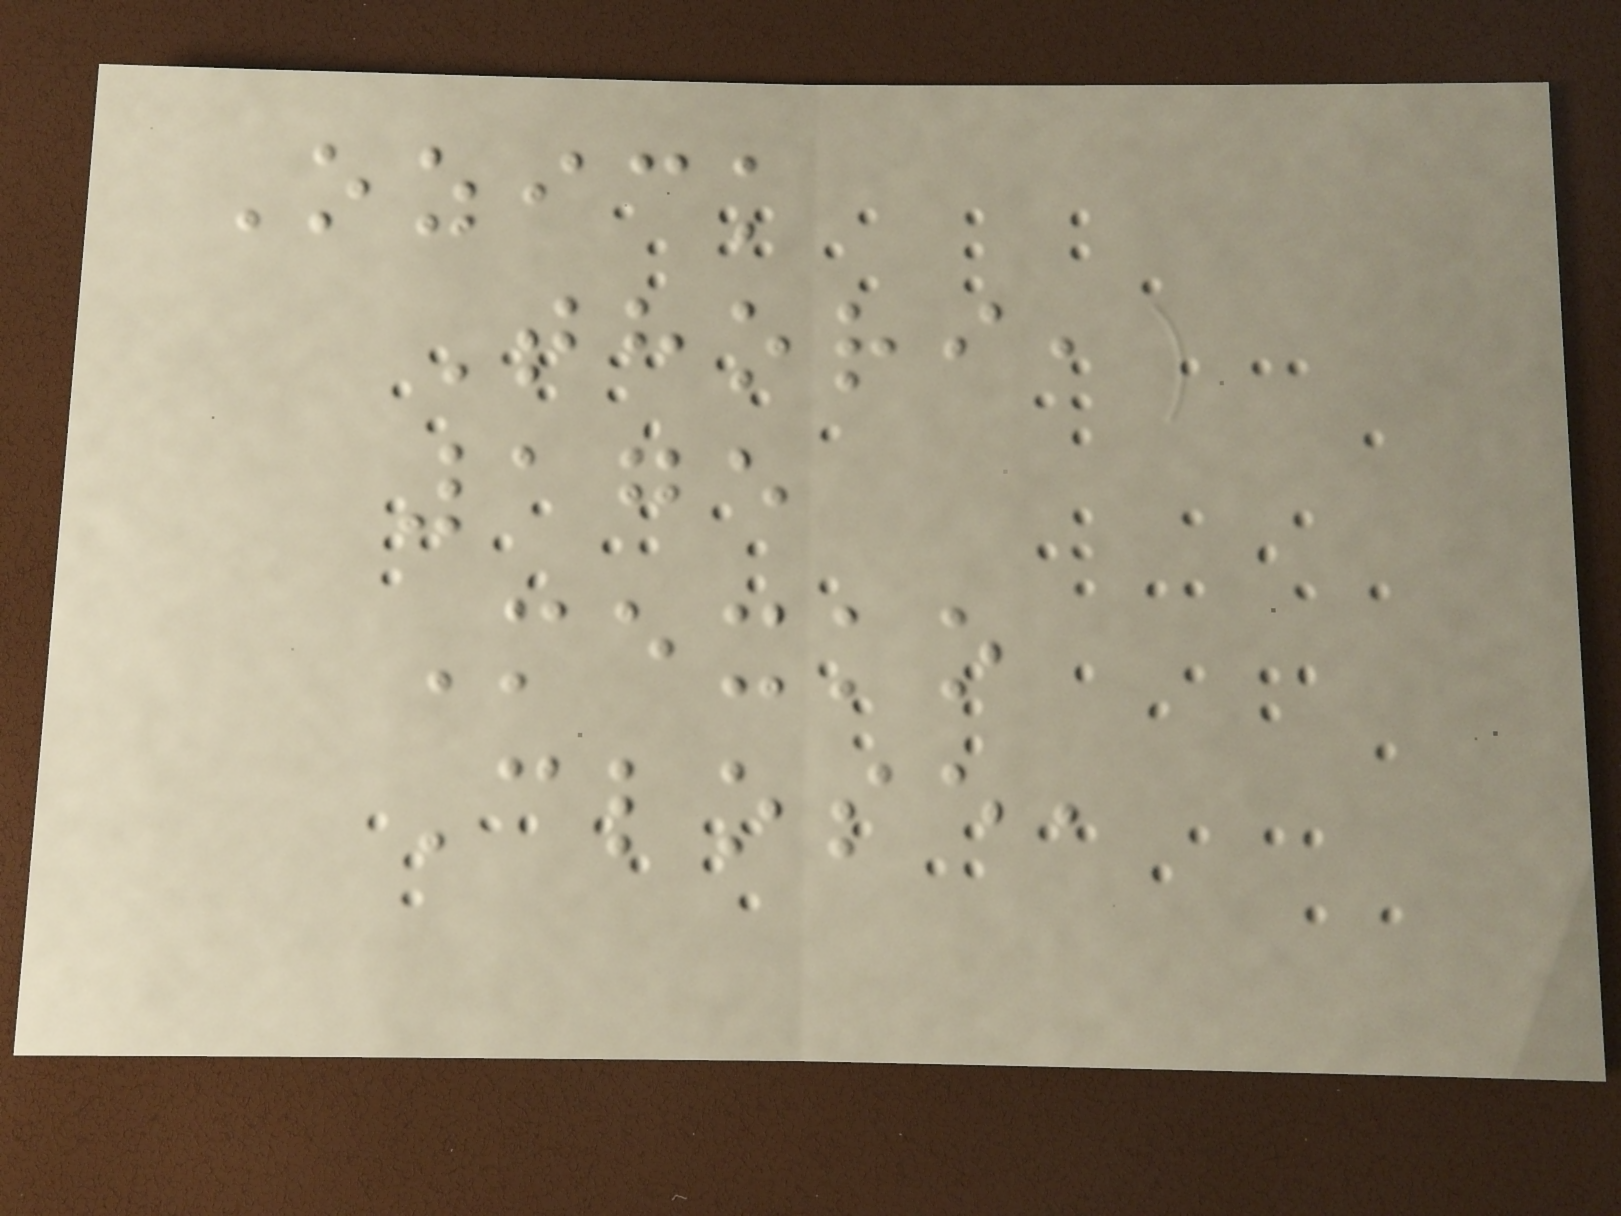Ozick
Thori,
175
Mexko
Close,
